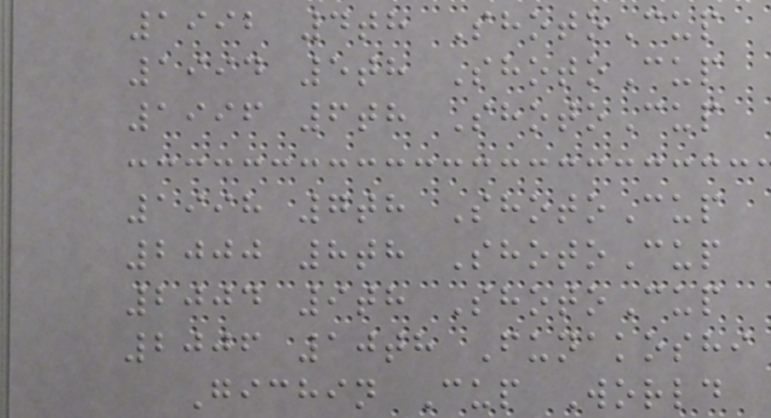1992 4th ShotoCup
1994 5th ShotoCup
1996 6th ShotoCup
1998 7th ShotoCup
2000 8th ShotoCup
2004 9th ShotoCup
2006 10th Funakoshi
Gichin Cup World
